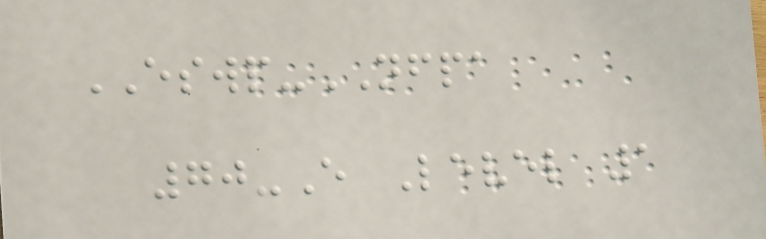ESWP-NFPA
70-E Level 1
